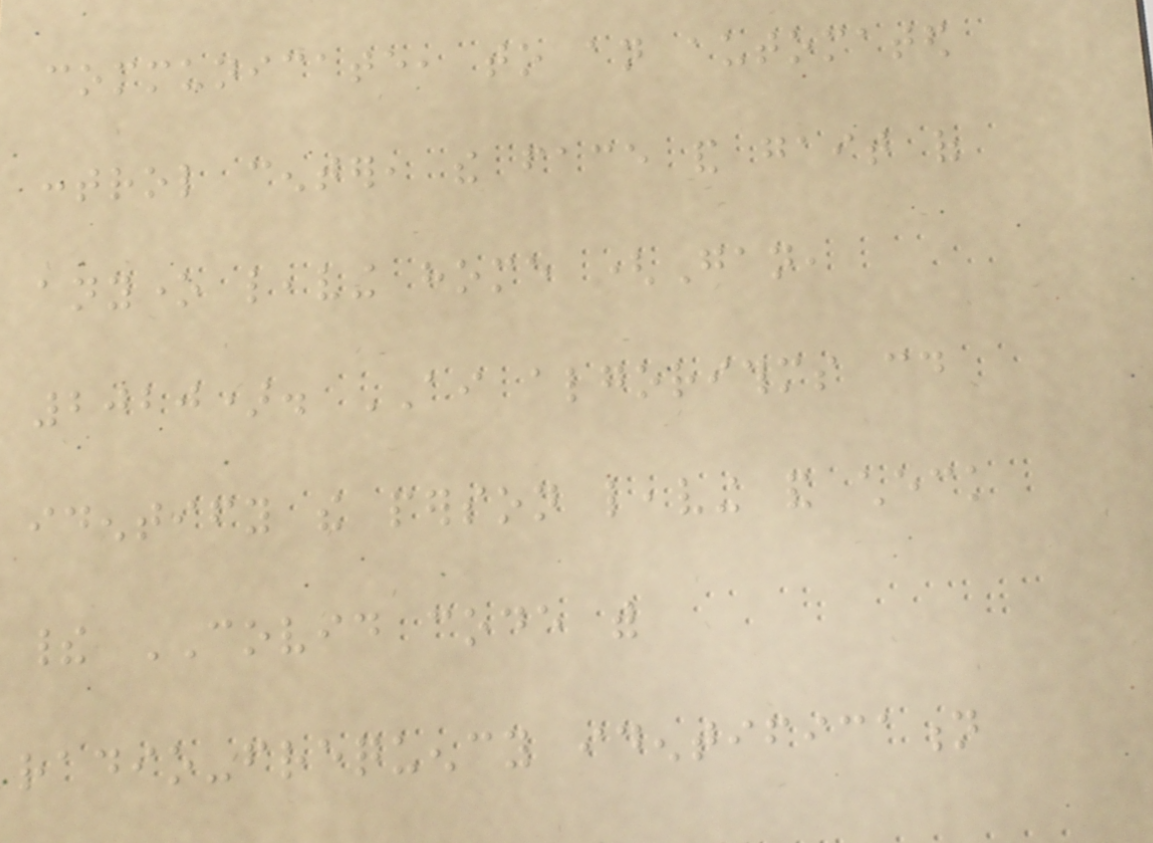communicate, to an automated
control center, the face and gait of
anyone leaving home (Gan,
2020). AI algorithms could
identify the person leaving and check
their COVID code with
radio-frequency identification
